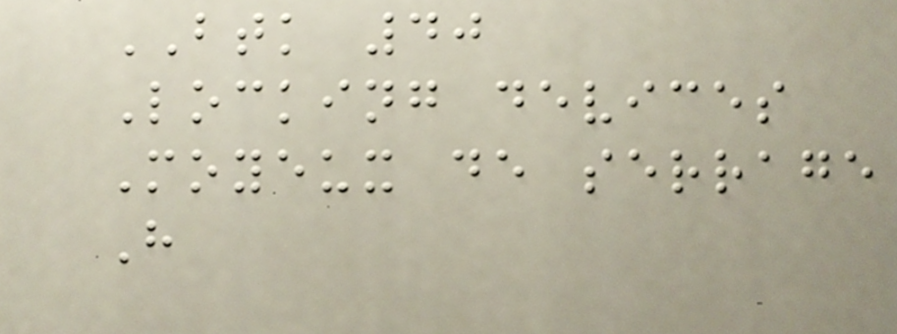BTK 40
Locking devices
Moyeux de serrage
H
